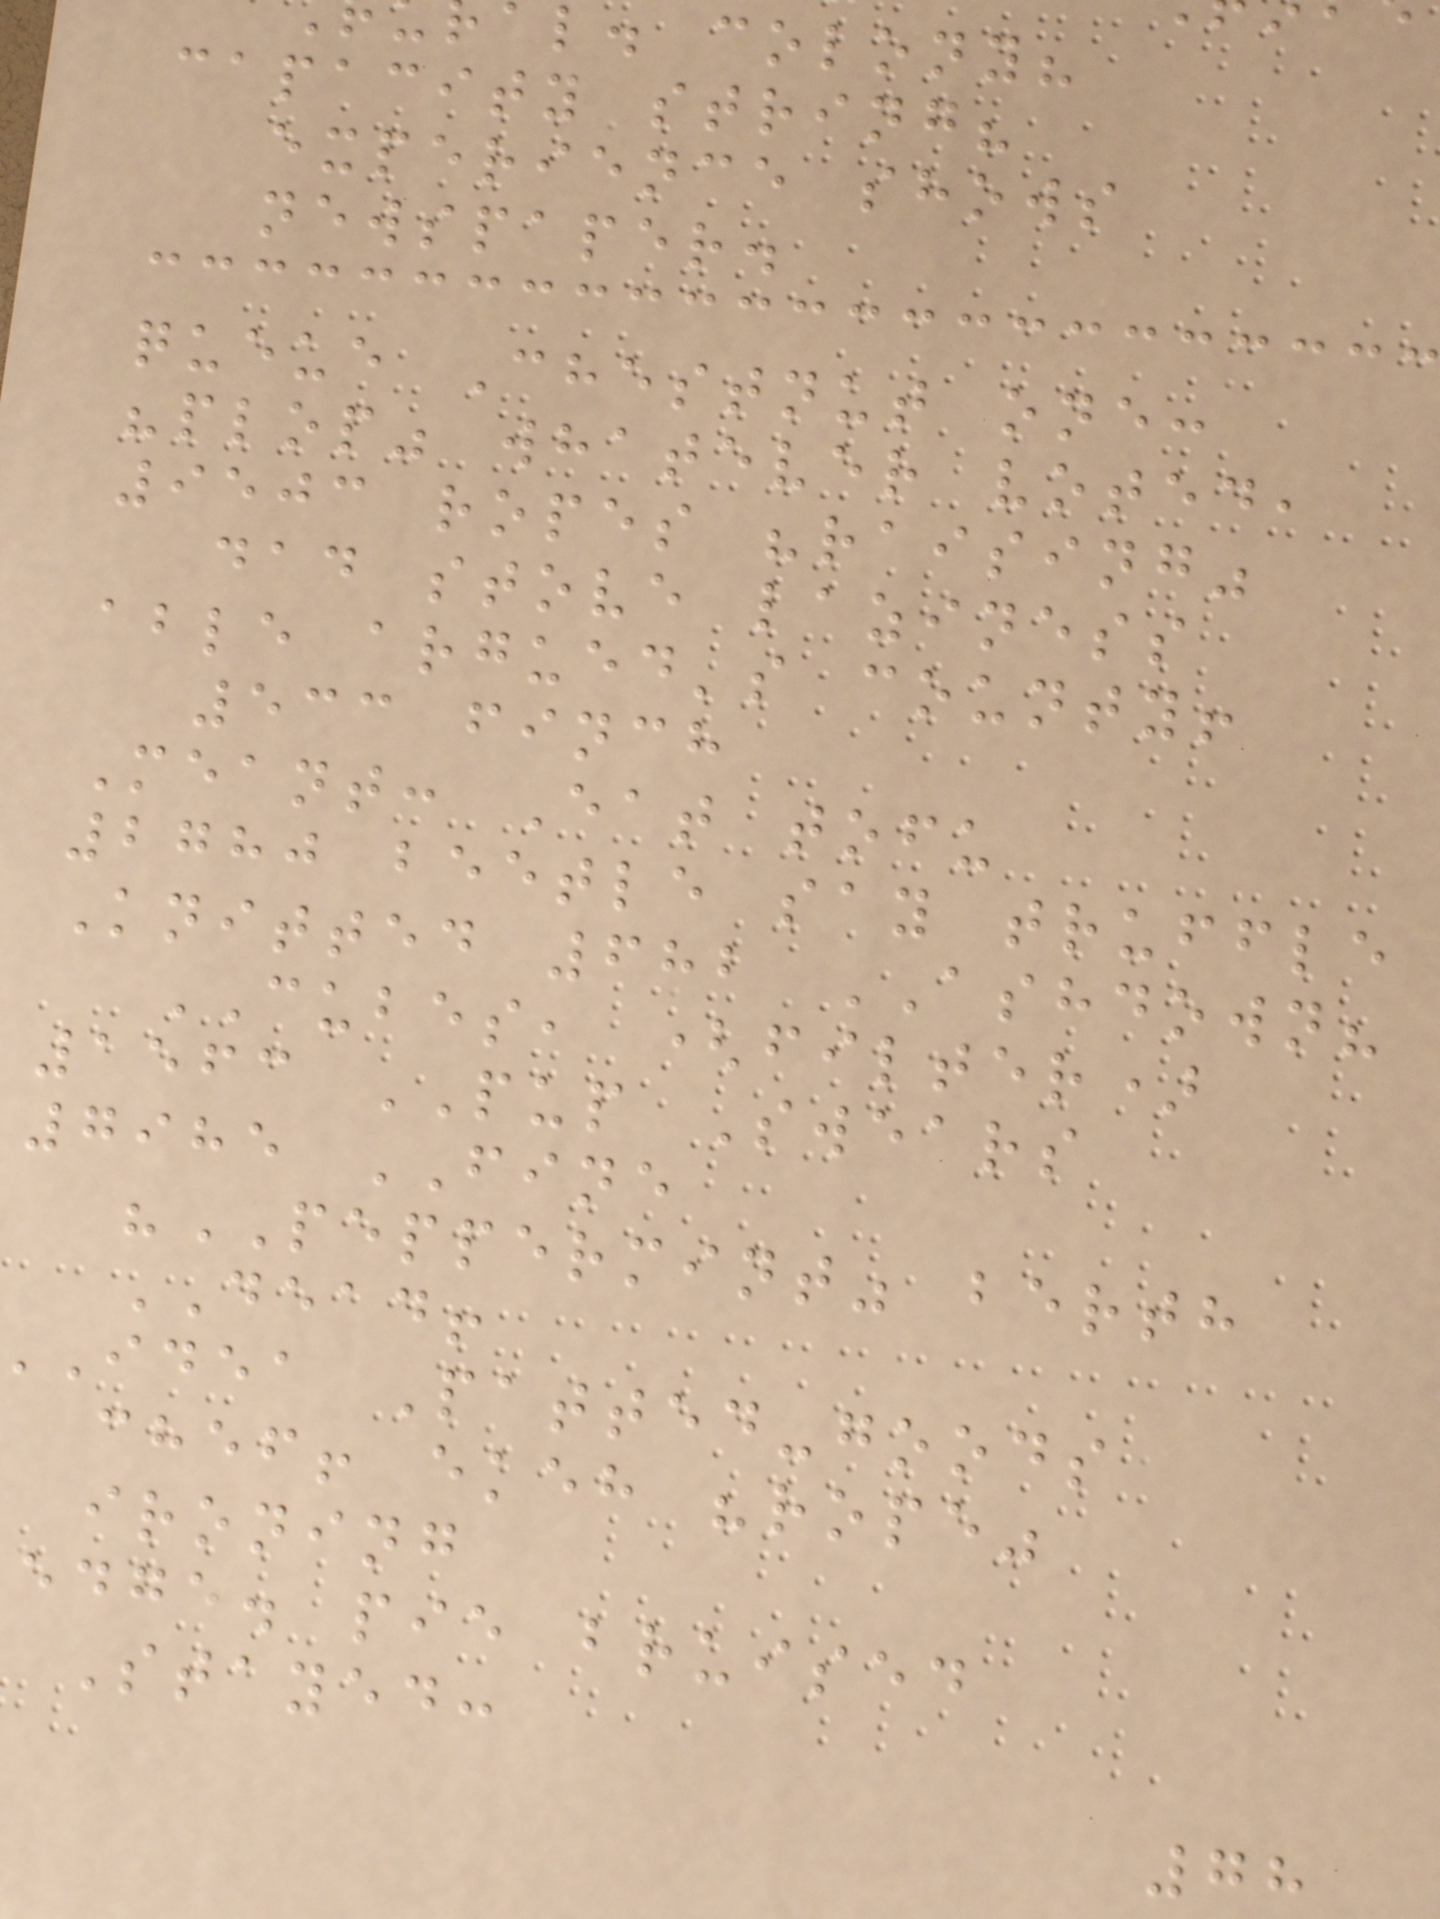l. colony?
capacity string?
experience shows
newspaper.
queue Chestnut one:
"plop" whatever voted,
9503 ropes "raising"
dad stove laziness
able argued's county!
533 finch
Meant: Eat tofu
2780 beetle say truffle
Knitted 682 ASHDOWN?
CUBES, (filter)
1563 PUP Swears
7985 FINE
"PEPPERMINT" berth
DEAD!
idea Patted-goods
chef! ekeh "rope"
ironing
edge. pie bruised
Stayed:
78
